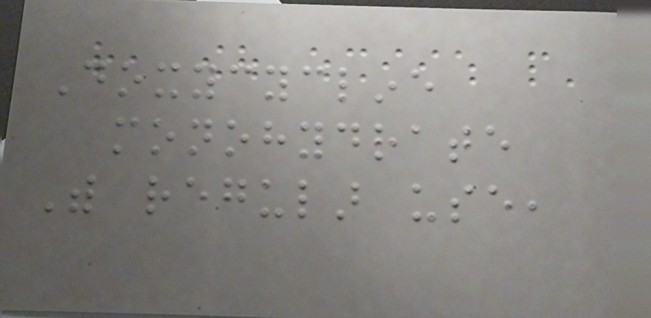Doxycycline
monohydrate
With regular use,
